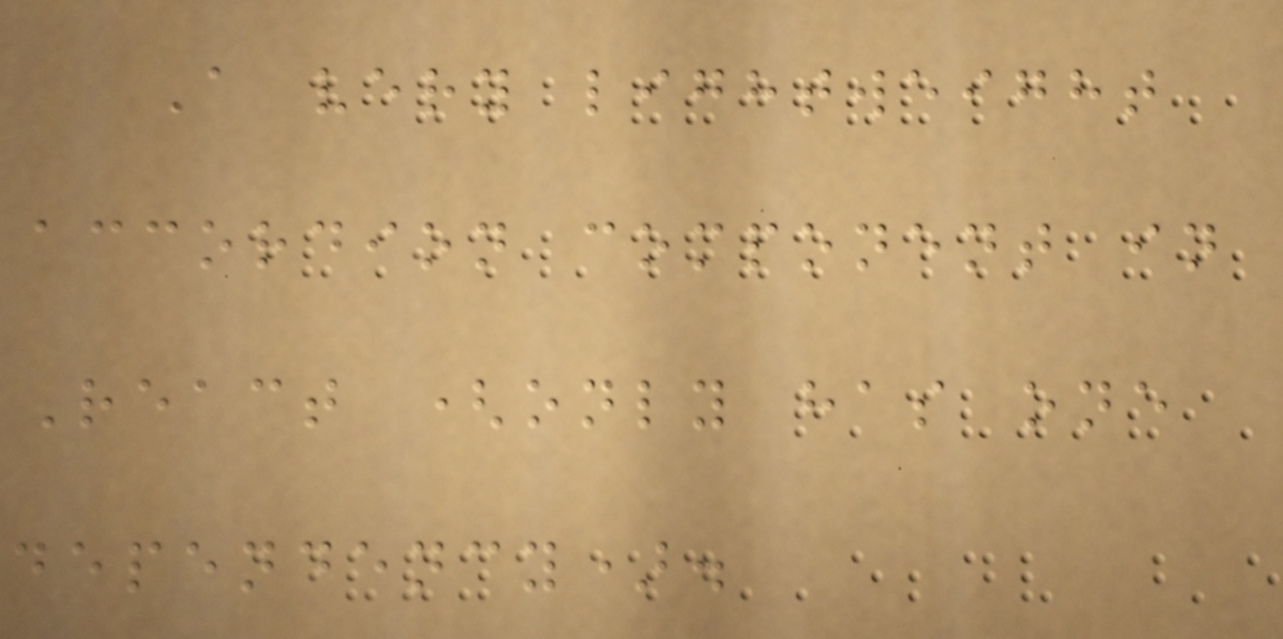A very lightweight
accordion component in
React (only has one
dependency).
